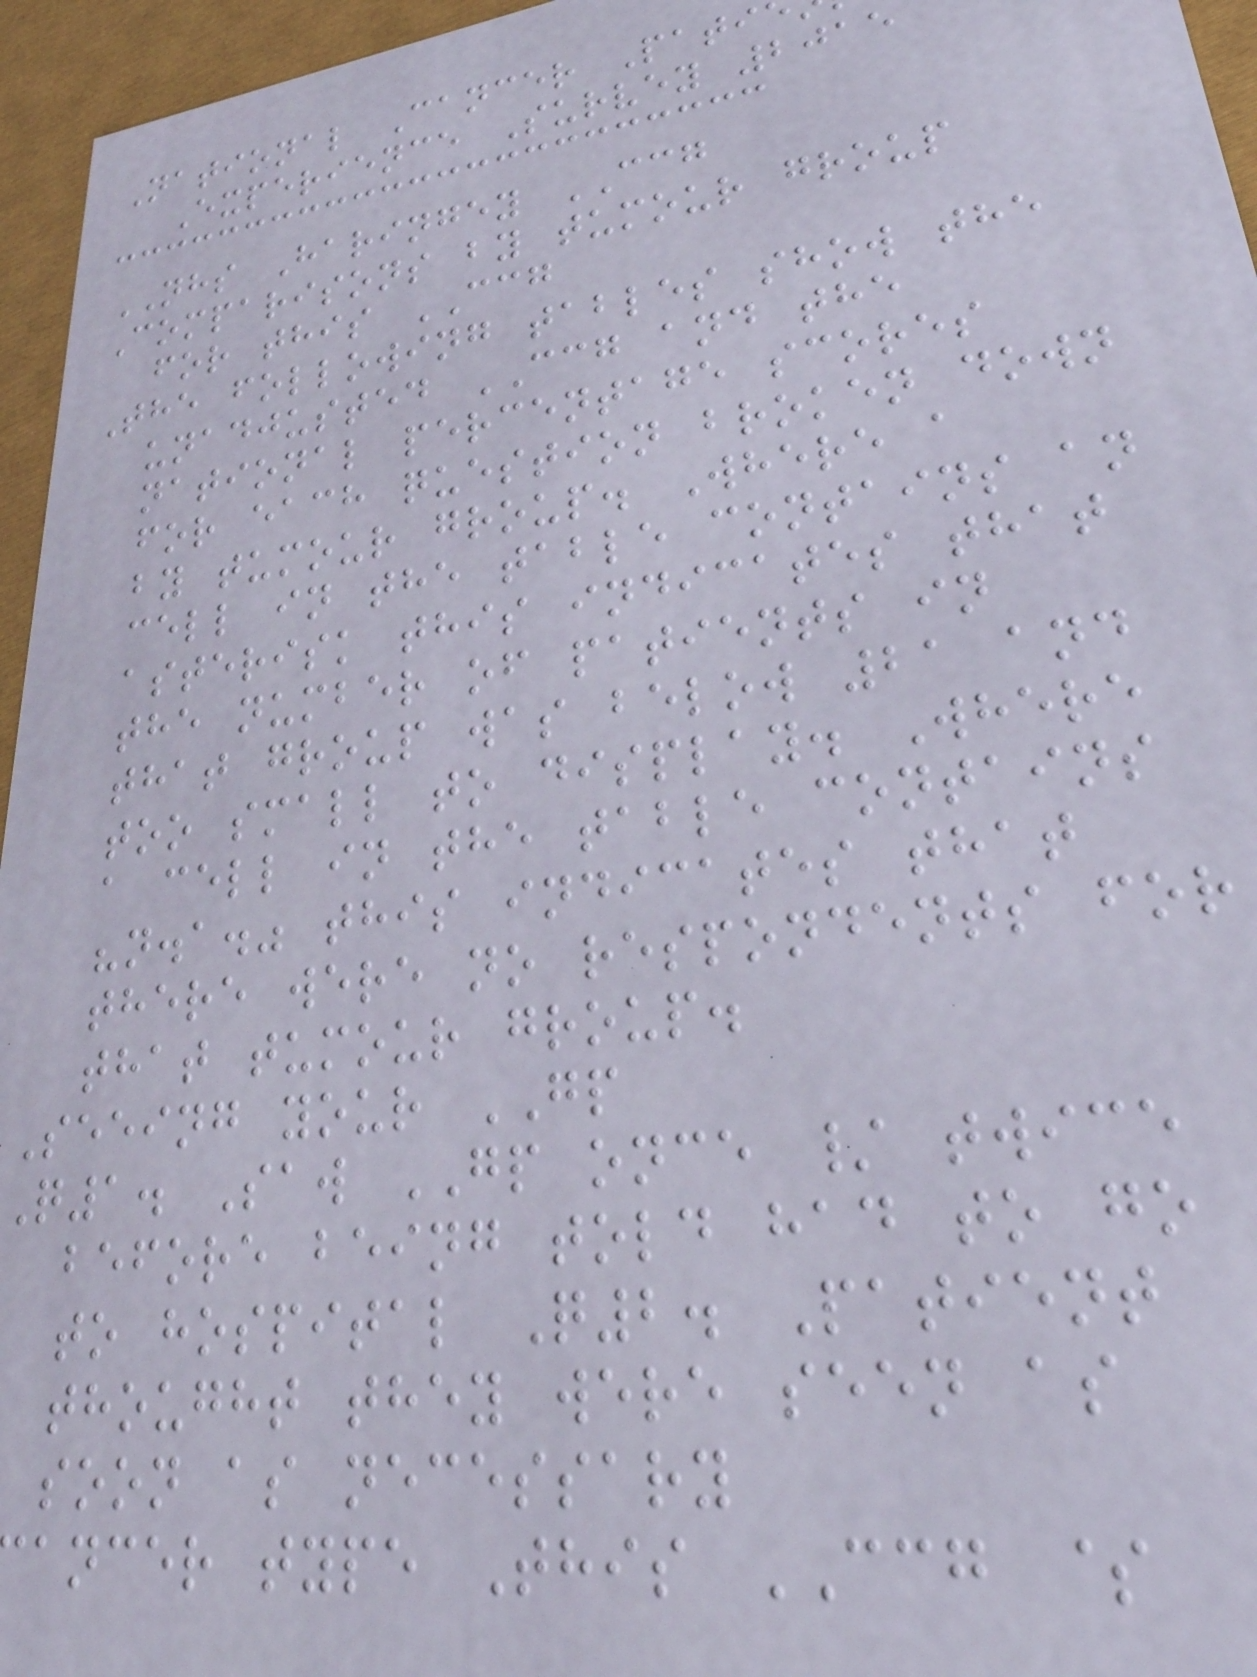National Cancer Pati
Experience Survey 2015
NHS Haringey CCG
Comparisons by tumour group
for this CCG
The following tables show the
unadjusted CCG and the
national percentage scores
for each question broken down
by tumour group. Where a
cell in the table contains an
asterisk this indicates that
the number of patients in
that group was below 21 and
too small to display. Where
a cell in the table contains
"n.a." this indicates that
there were no respondents for
that tumour group.
Seeing your GP
Q1. Saw GP once / twice
before being told had to go
to hospital Q2. Patient
thought they were seen as
soon as necessary
ancer type This CCG $
